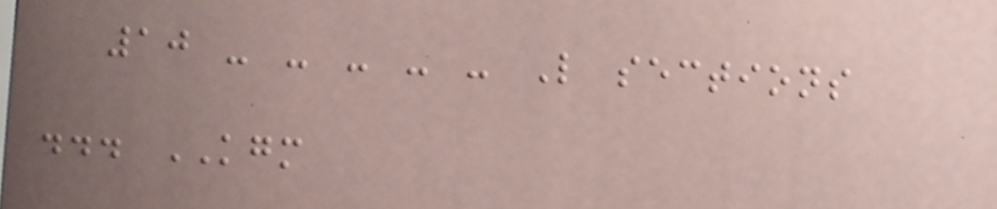10 - - - - - L sections
... KGM
